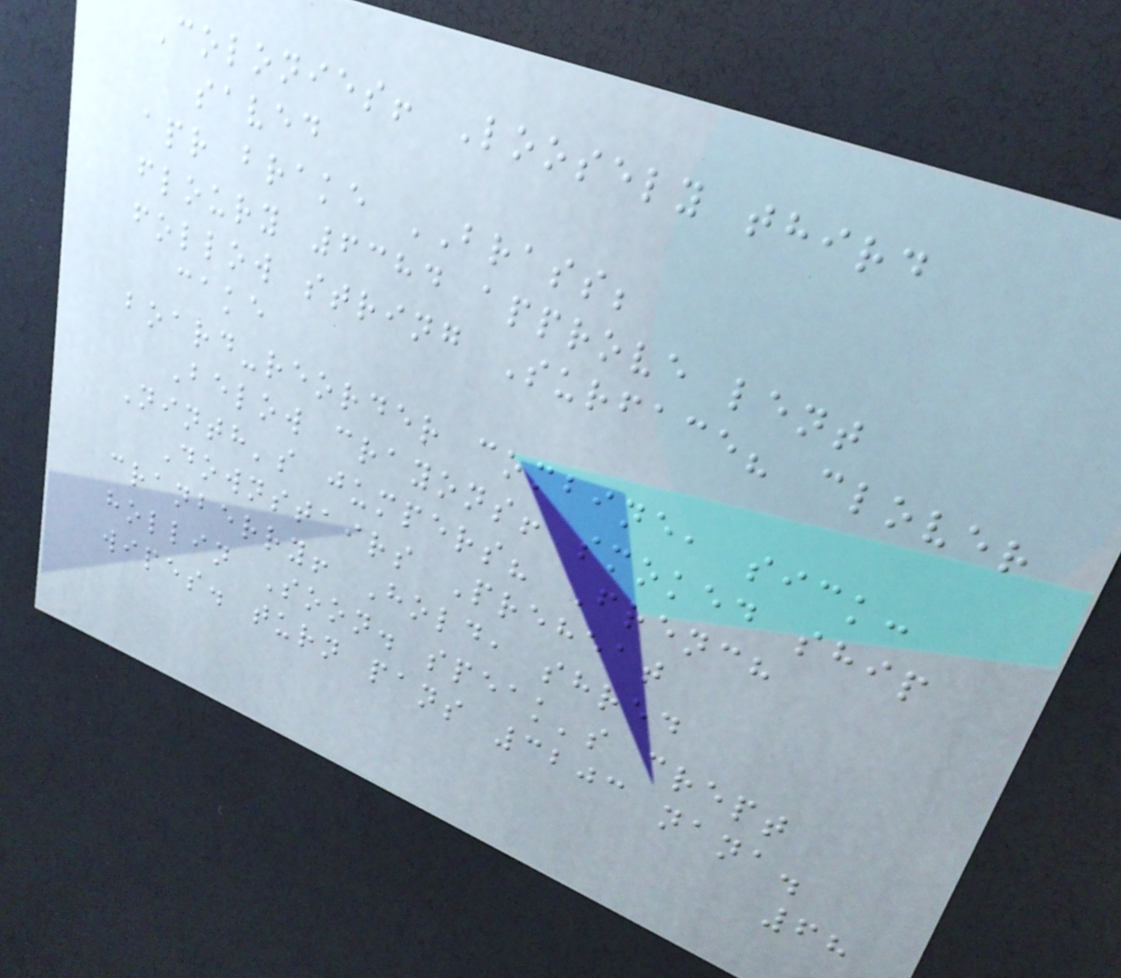Colonies! Loosely third
saved
apr brake BRASS;
floury 6384 approve lent
follow string Surface? clover
cake
board-reorder combine, sick:
Below crayons! smoked ship
Ninth's jumpers? French
Downstairs Preheat
cranberry! Hold, shred
hollin Soon. speak's crept
wipes. turn pans 3203 nana.
68
